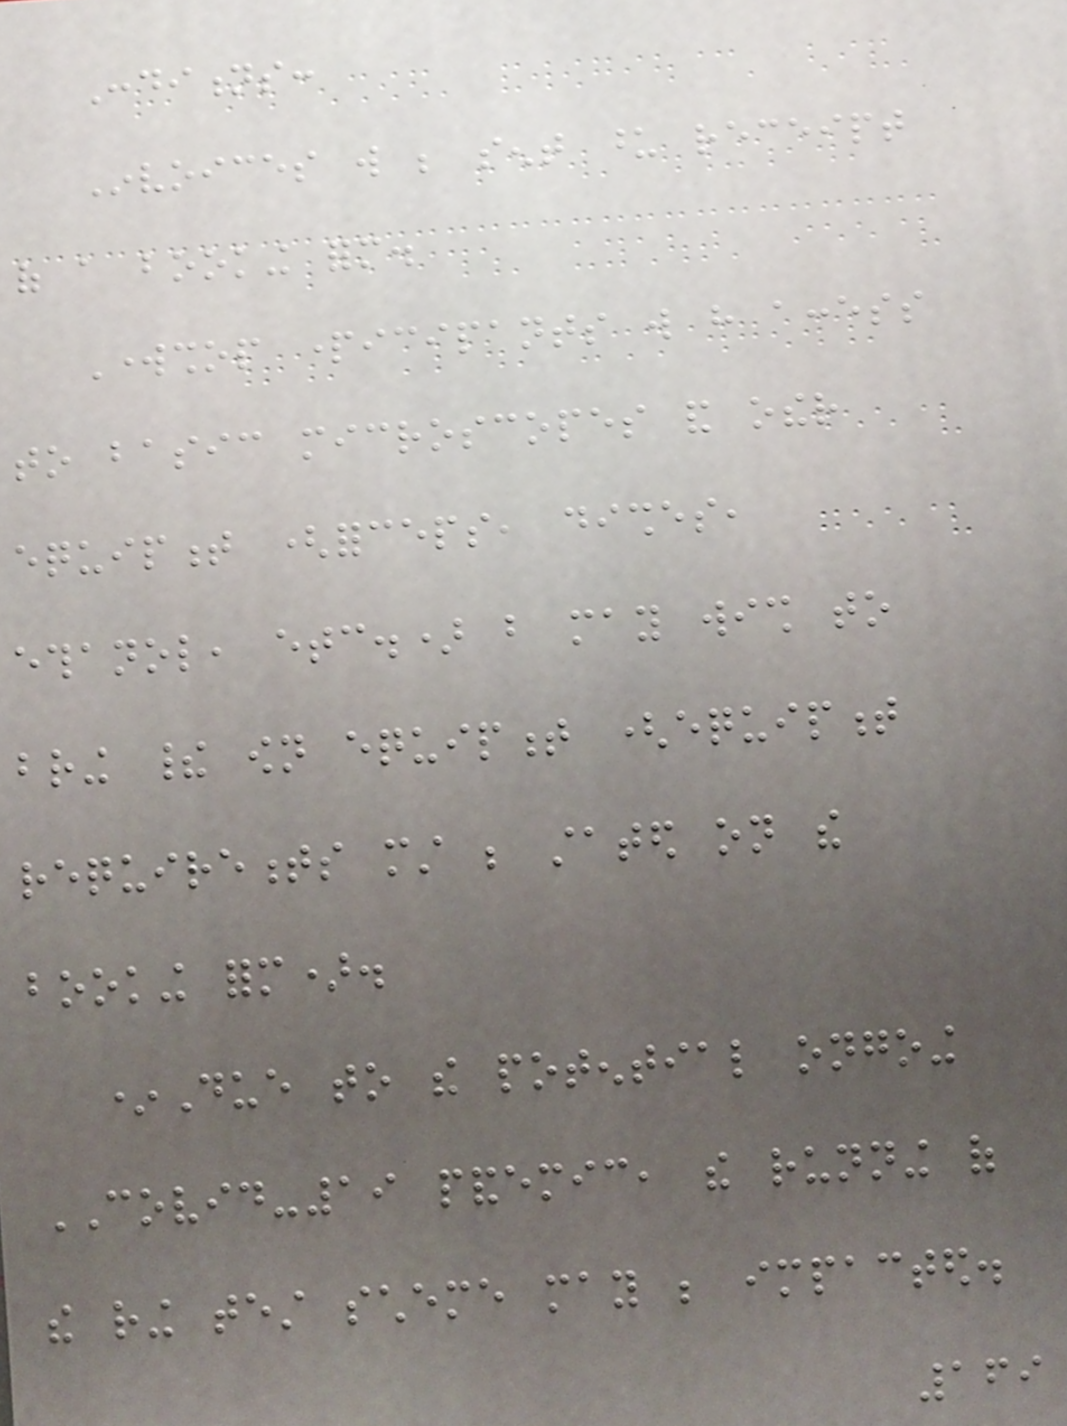Conditions:
Invoices will be sent upon receipt
of a booking form.
Workshop participants will have access
to basic microscopes and other
equipment (forceps, dishes,
ethanol, etc.) but may wish to
bring their own equipment (equipment
requirements must be stated on the
booking form).
*Due to the potential ongoing
COVID-19 pandemic, the running of
the ring test scheme may be impacted.
169
